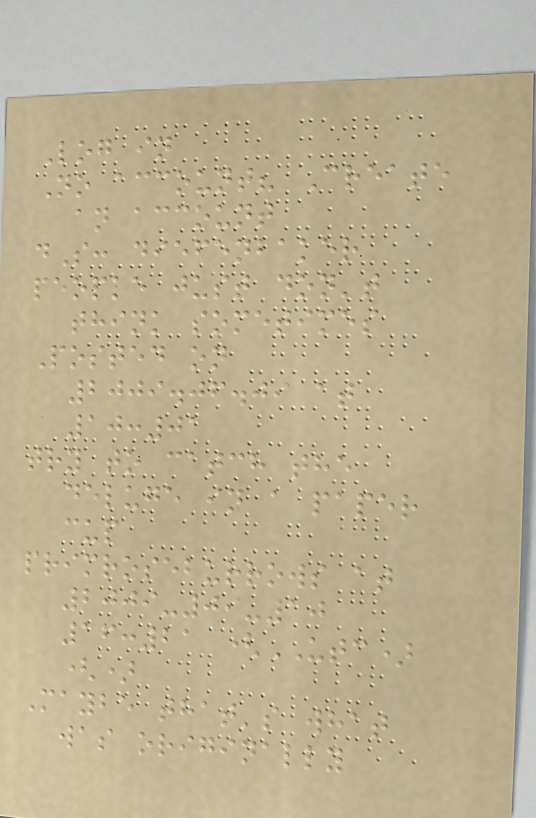Log in
No account? Create
an account
dS: diefenbaker
people just don't
think sometimes
Posted on
2009.06.09 at
10:01
try to catch the
deluge in a paper
cup
primroseburrows at
2009-09-10
16:21 (UTC)
()
Maybe that's what
was originally
